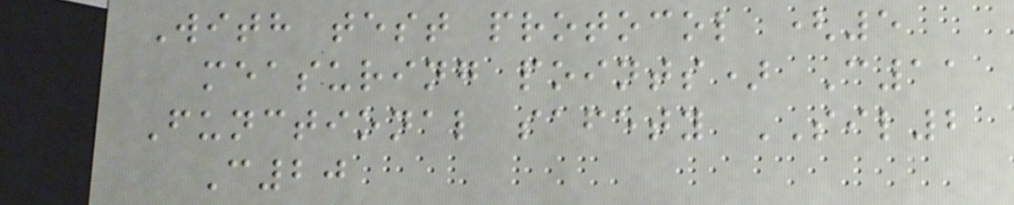With test protocol (5
measuring points) C11
Functional safety SIL2
C20
